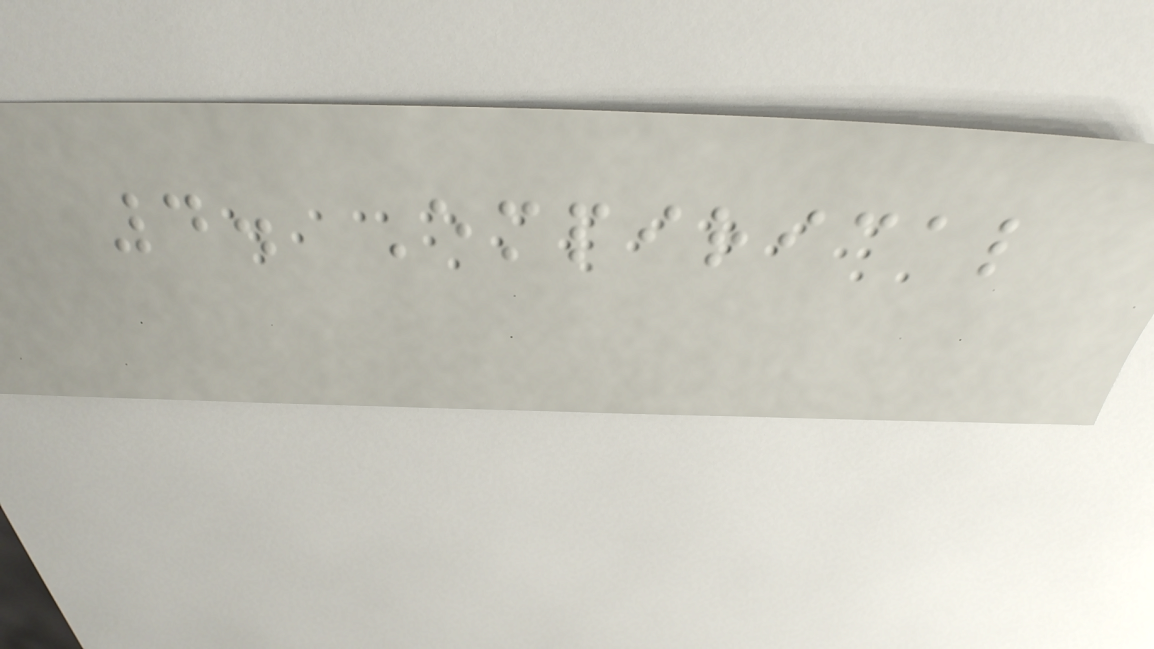4. Empirical
